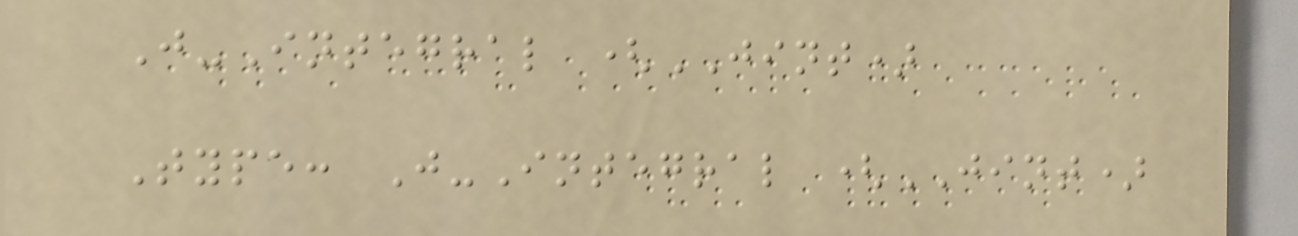J-Integral (JINT)
Type: J-Integral (JINT)
